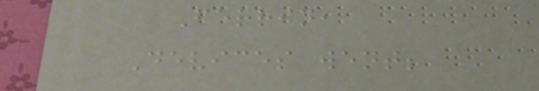Ferrin,
Devices went;
